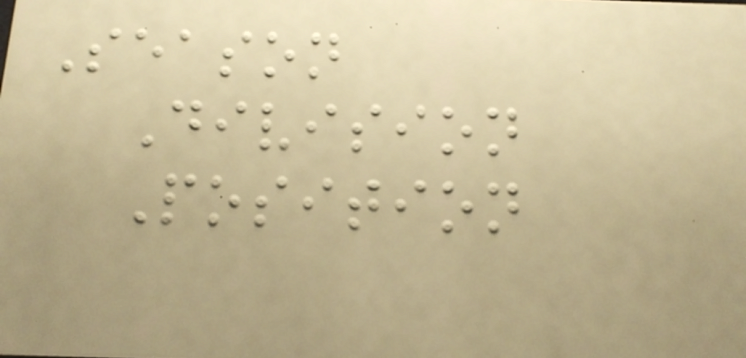Season
Division
Position
